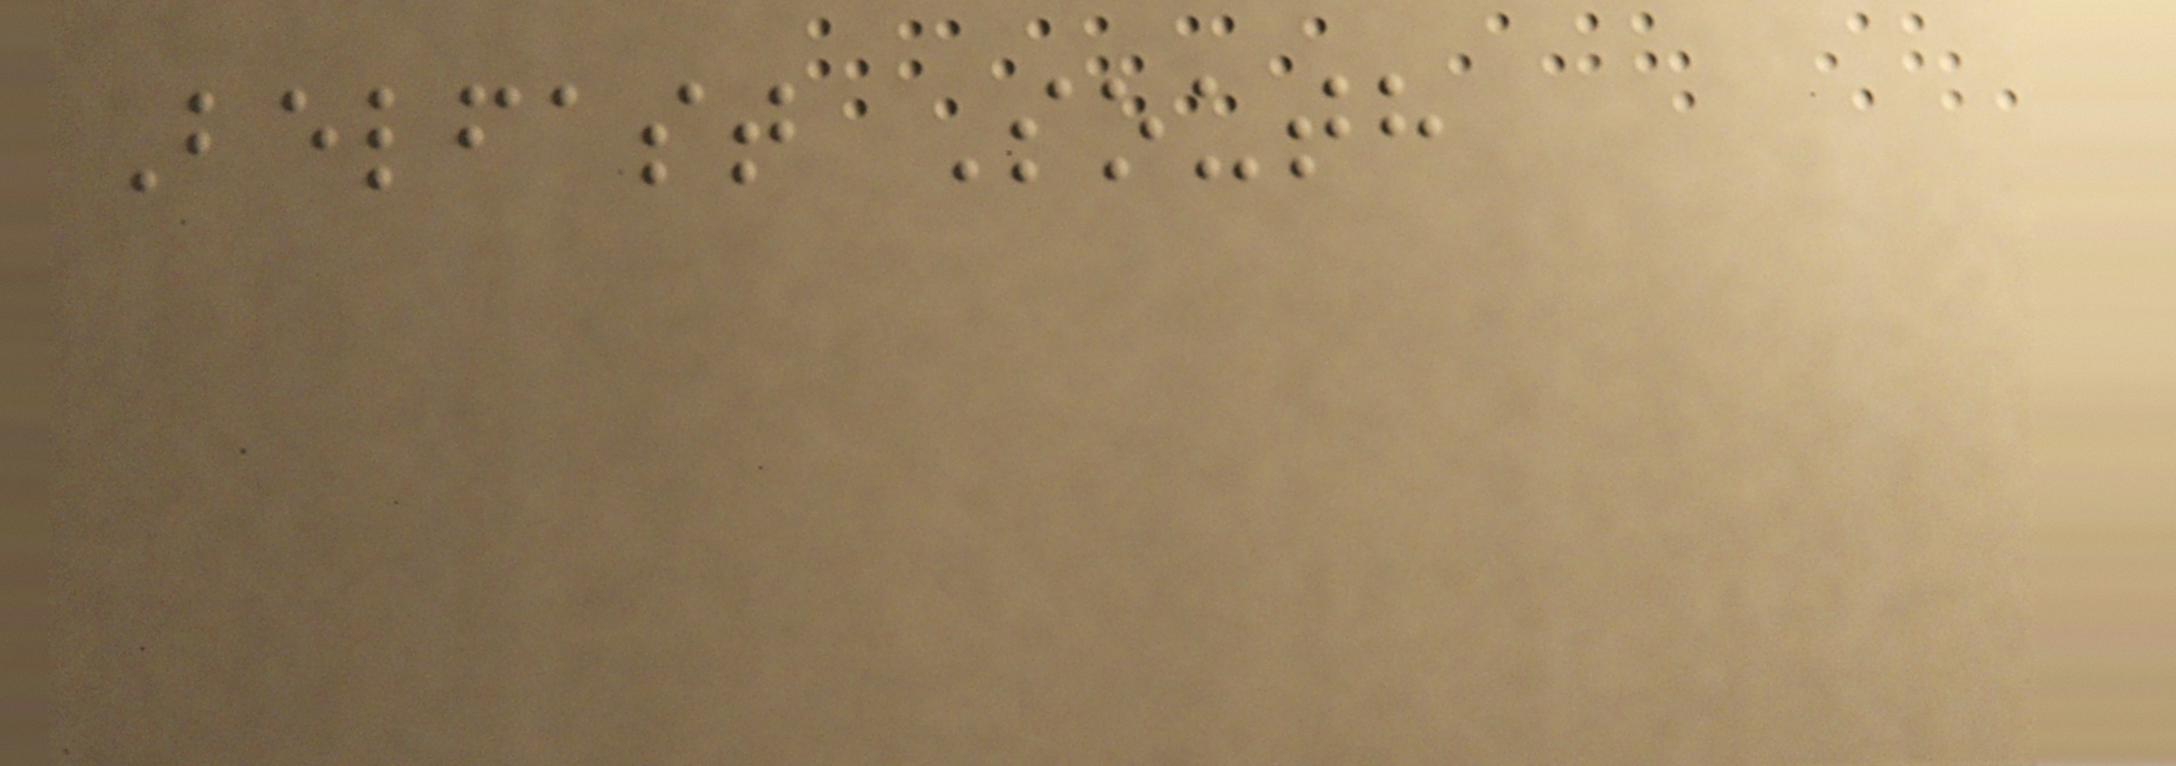Belfast South
